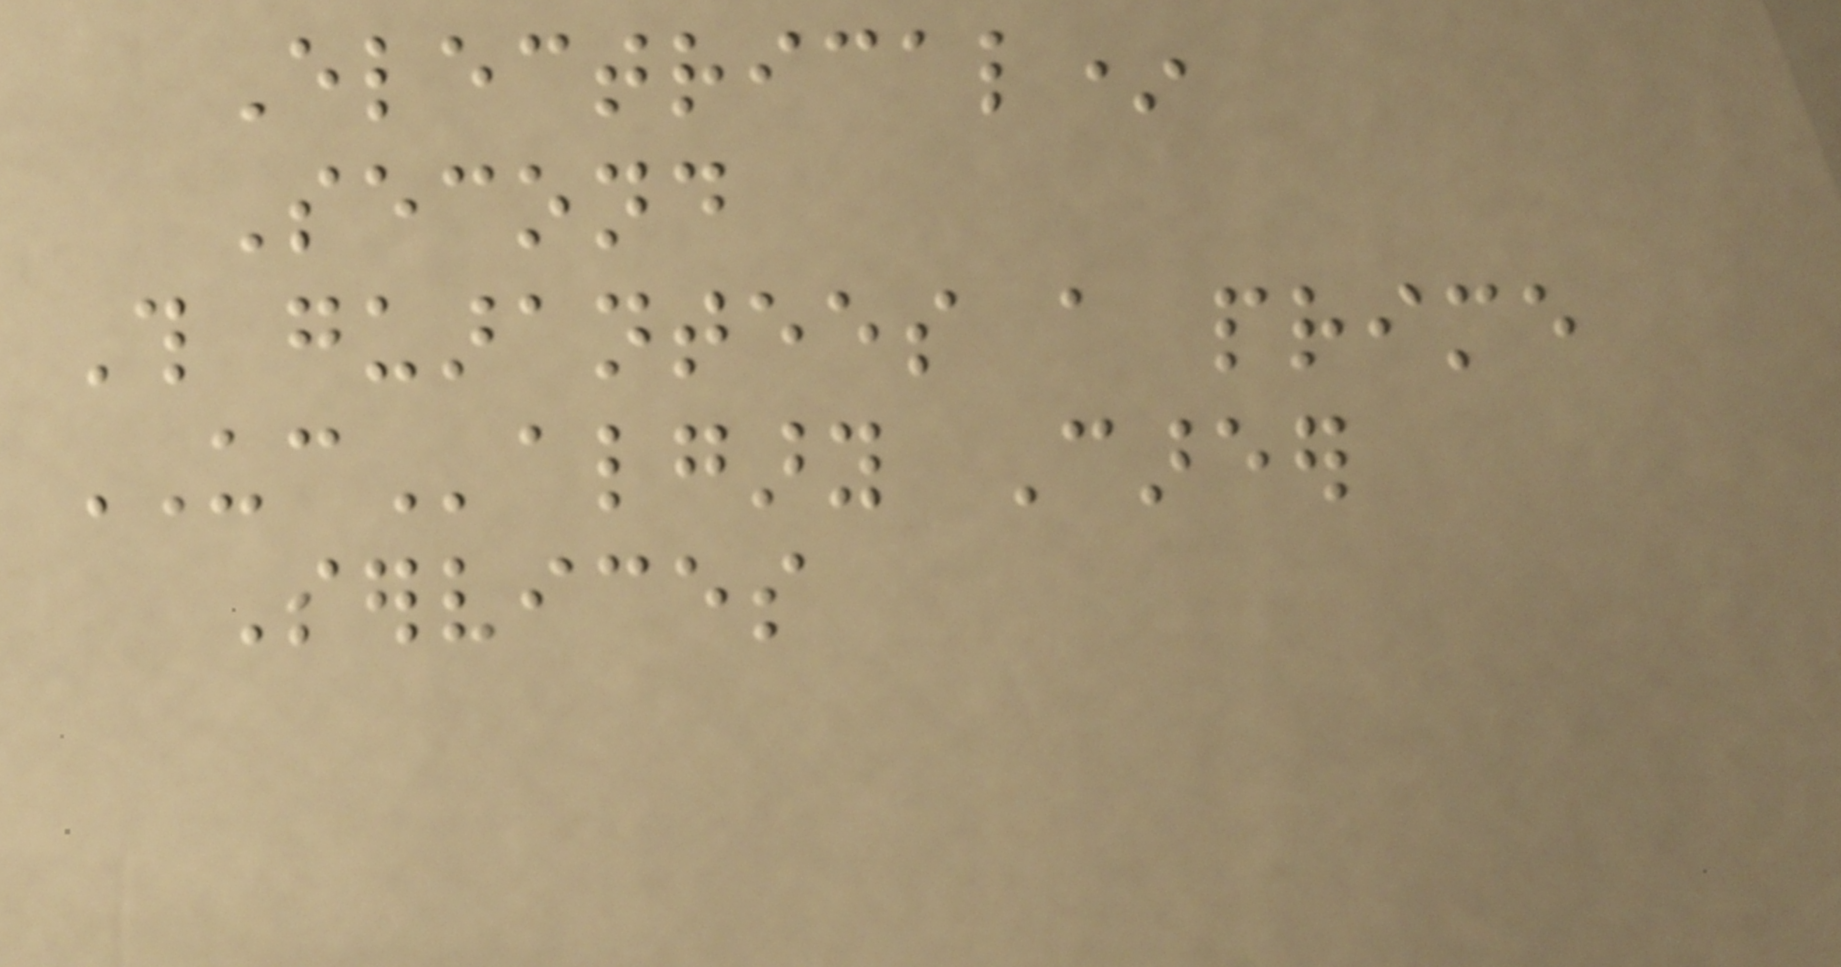Electrical*
Second
This guarantees a prime
UCalgary Career
Services
